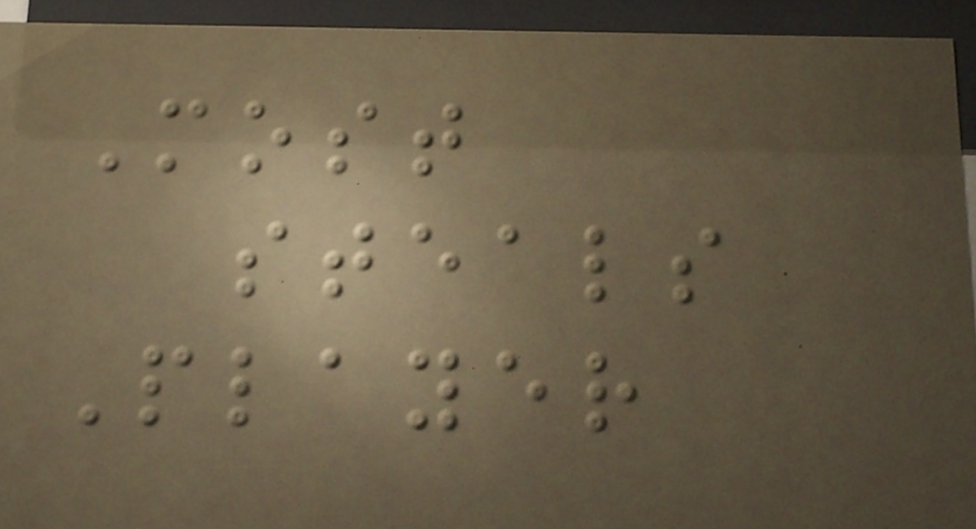Most
steals
Player
